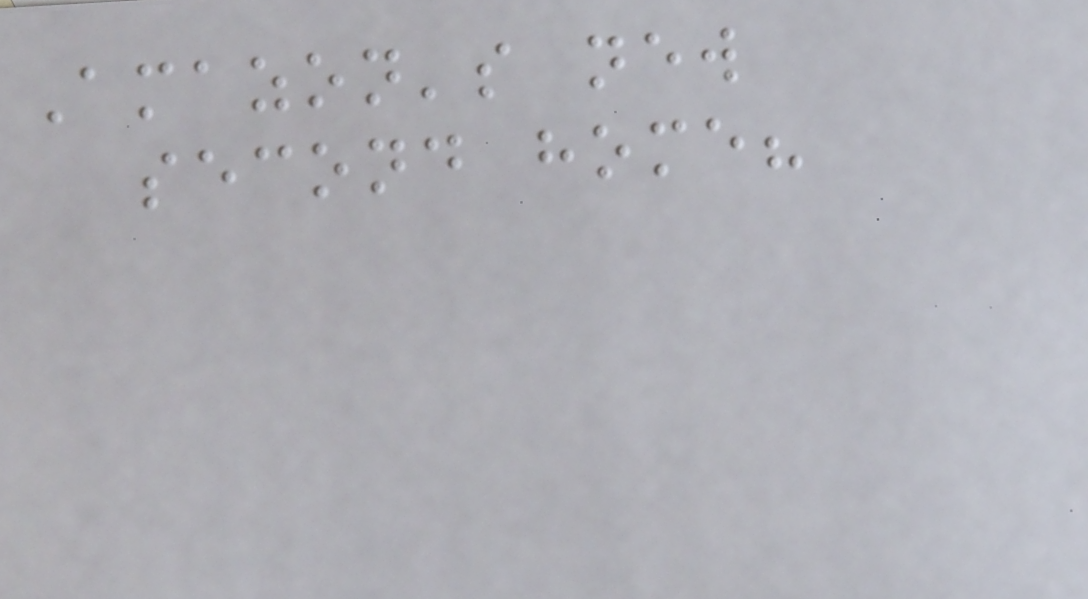Amazon's new
second home?
